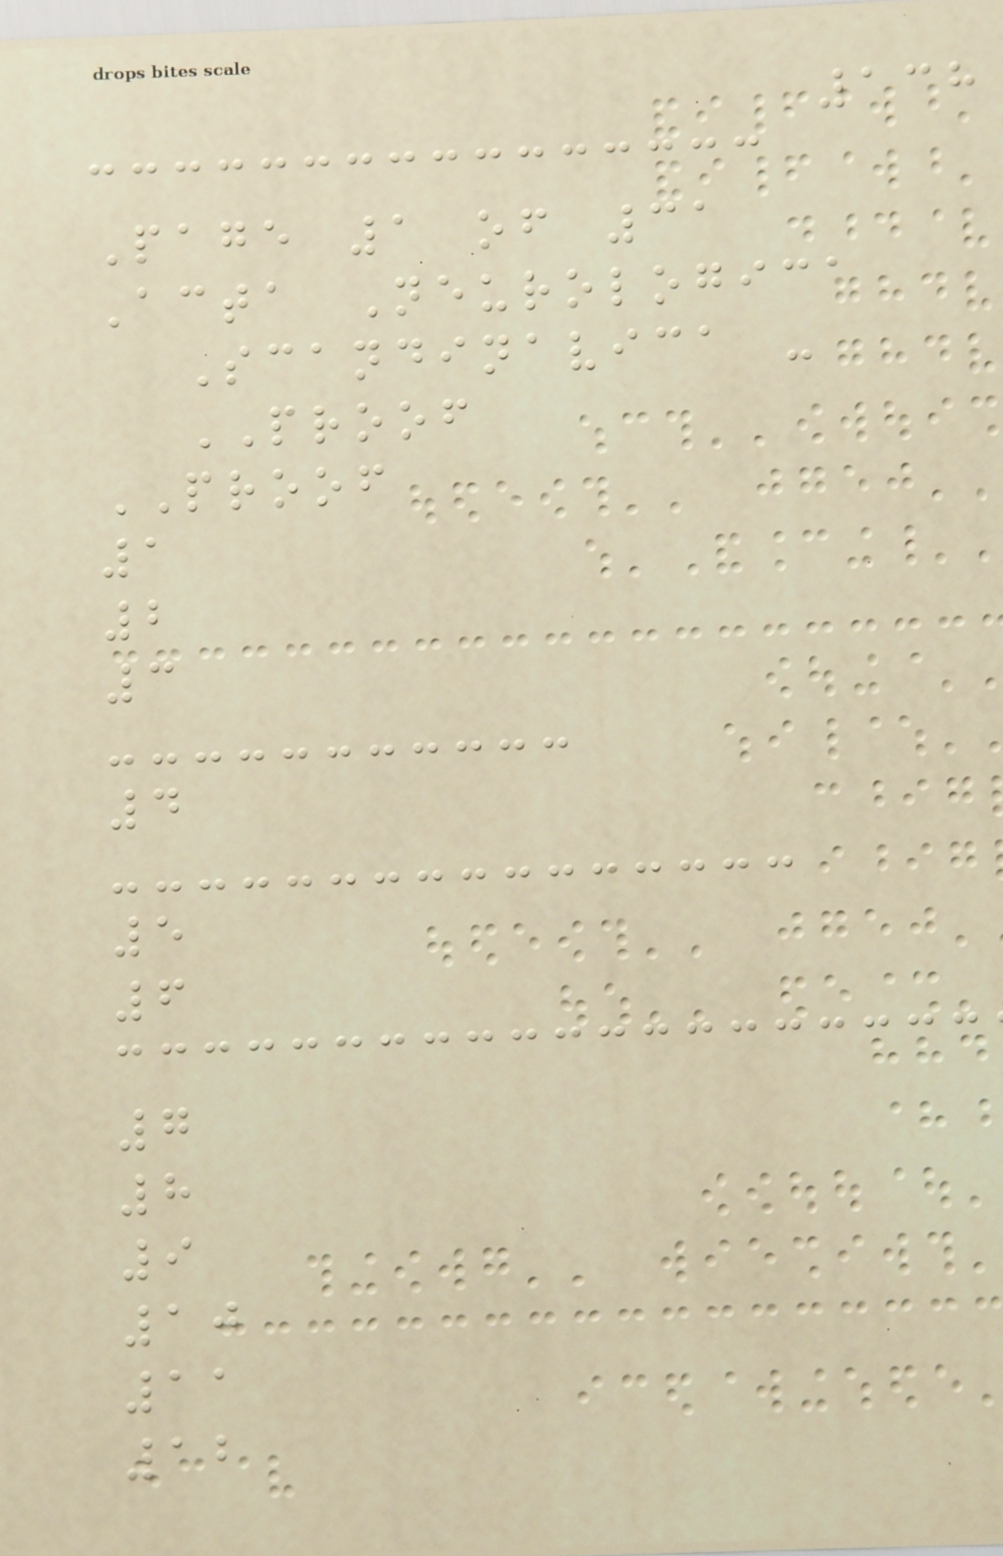138
Page 1 of 31
Acta Neurologica
Scandinavica -
PROOF
PROOF
1
2
3
4
5
6
7
8
9
10
11
12
